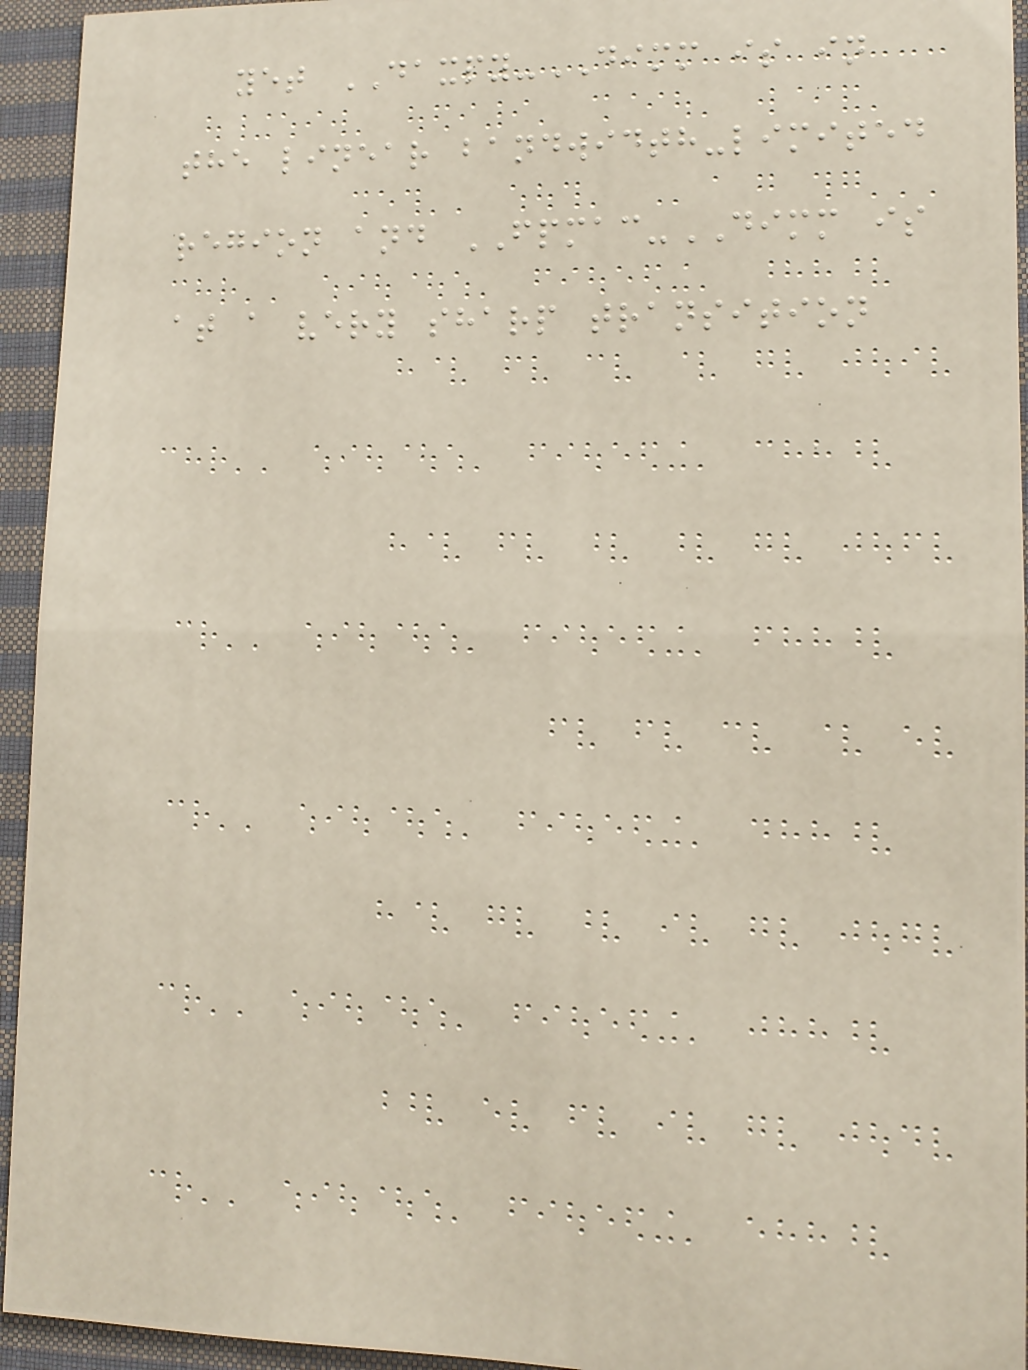yet DAXPY-DIMM is in
the linear bandwidth-limited
region and FPMAC-DIMM is
at a very sharp transition
